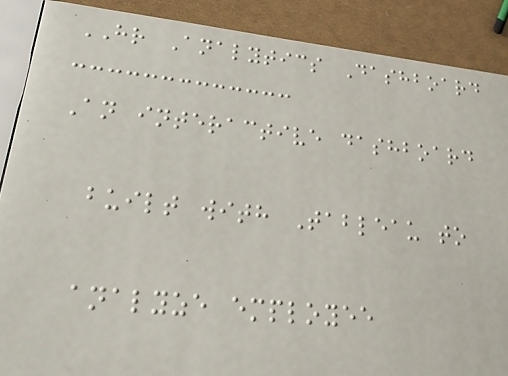HR Analytics Dashboard
An interactive dashboard
built with Tableau to
analyze employee
